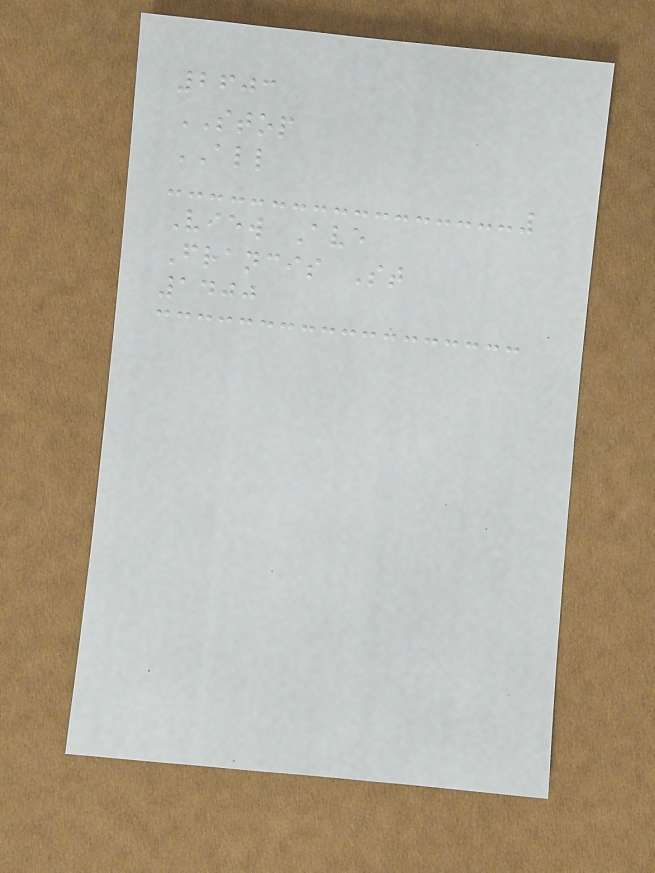2603
STOP
ALL
View Ave
Francis St
1400
